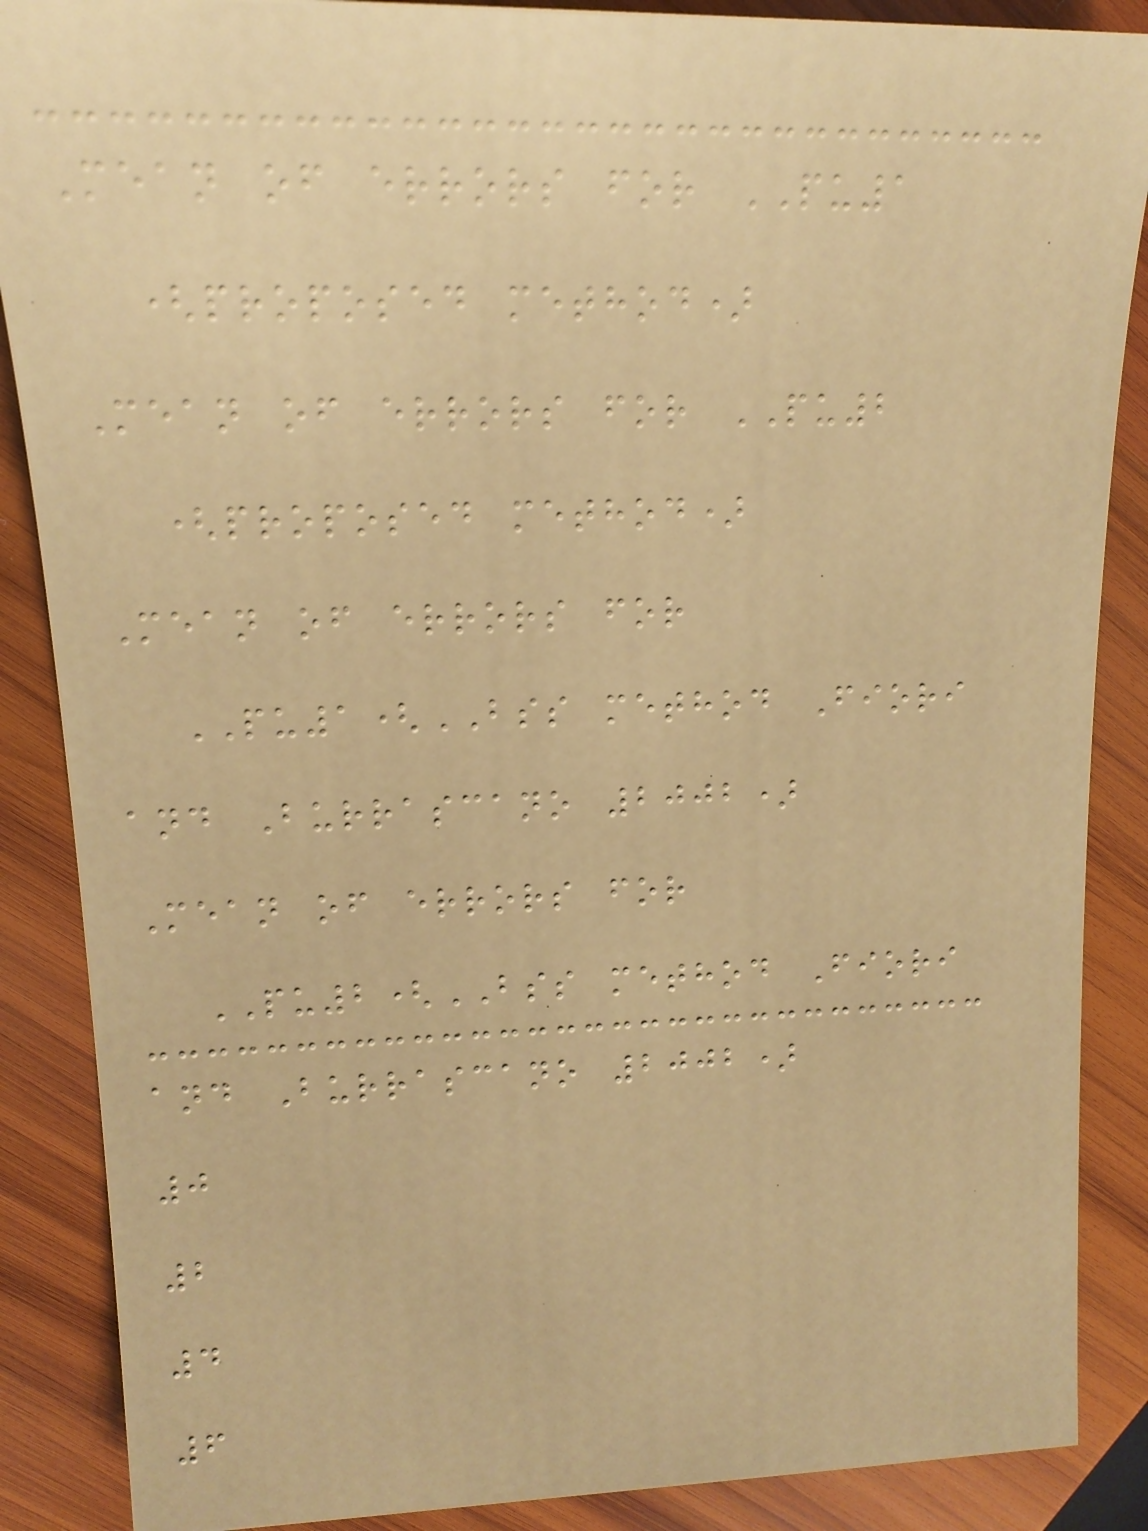Mean of errors for PU1
(proposed method)
Mean of errors for PU2
(proposed method)
Mean of errors for
PU1(BSS method Fiori
and Burrascano 2002)
Mean of errors for
PU2(BSS method Fiori
and Burrascano 2002)
0
2
4
6
